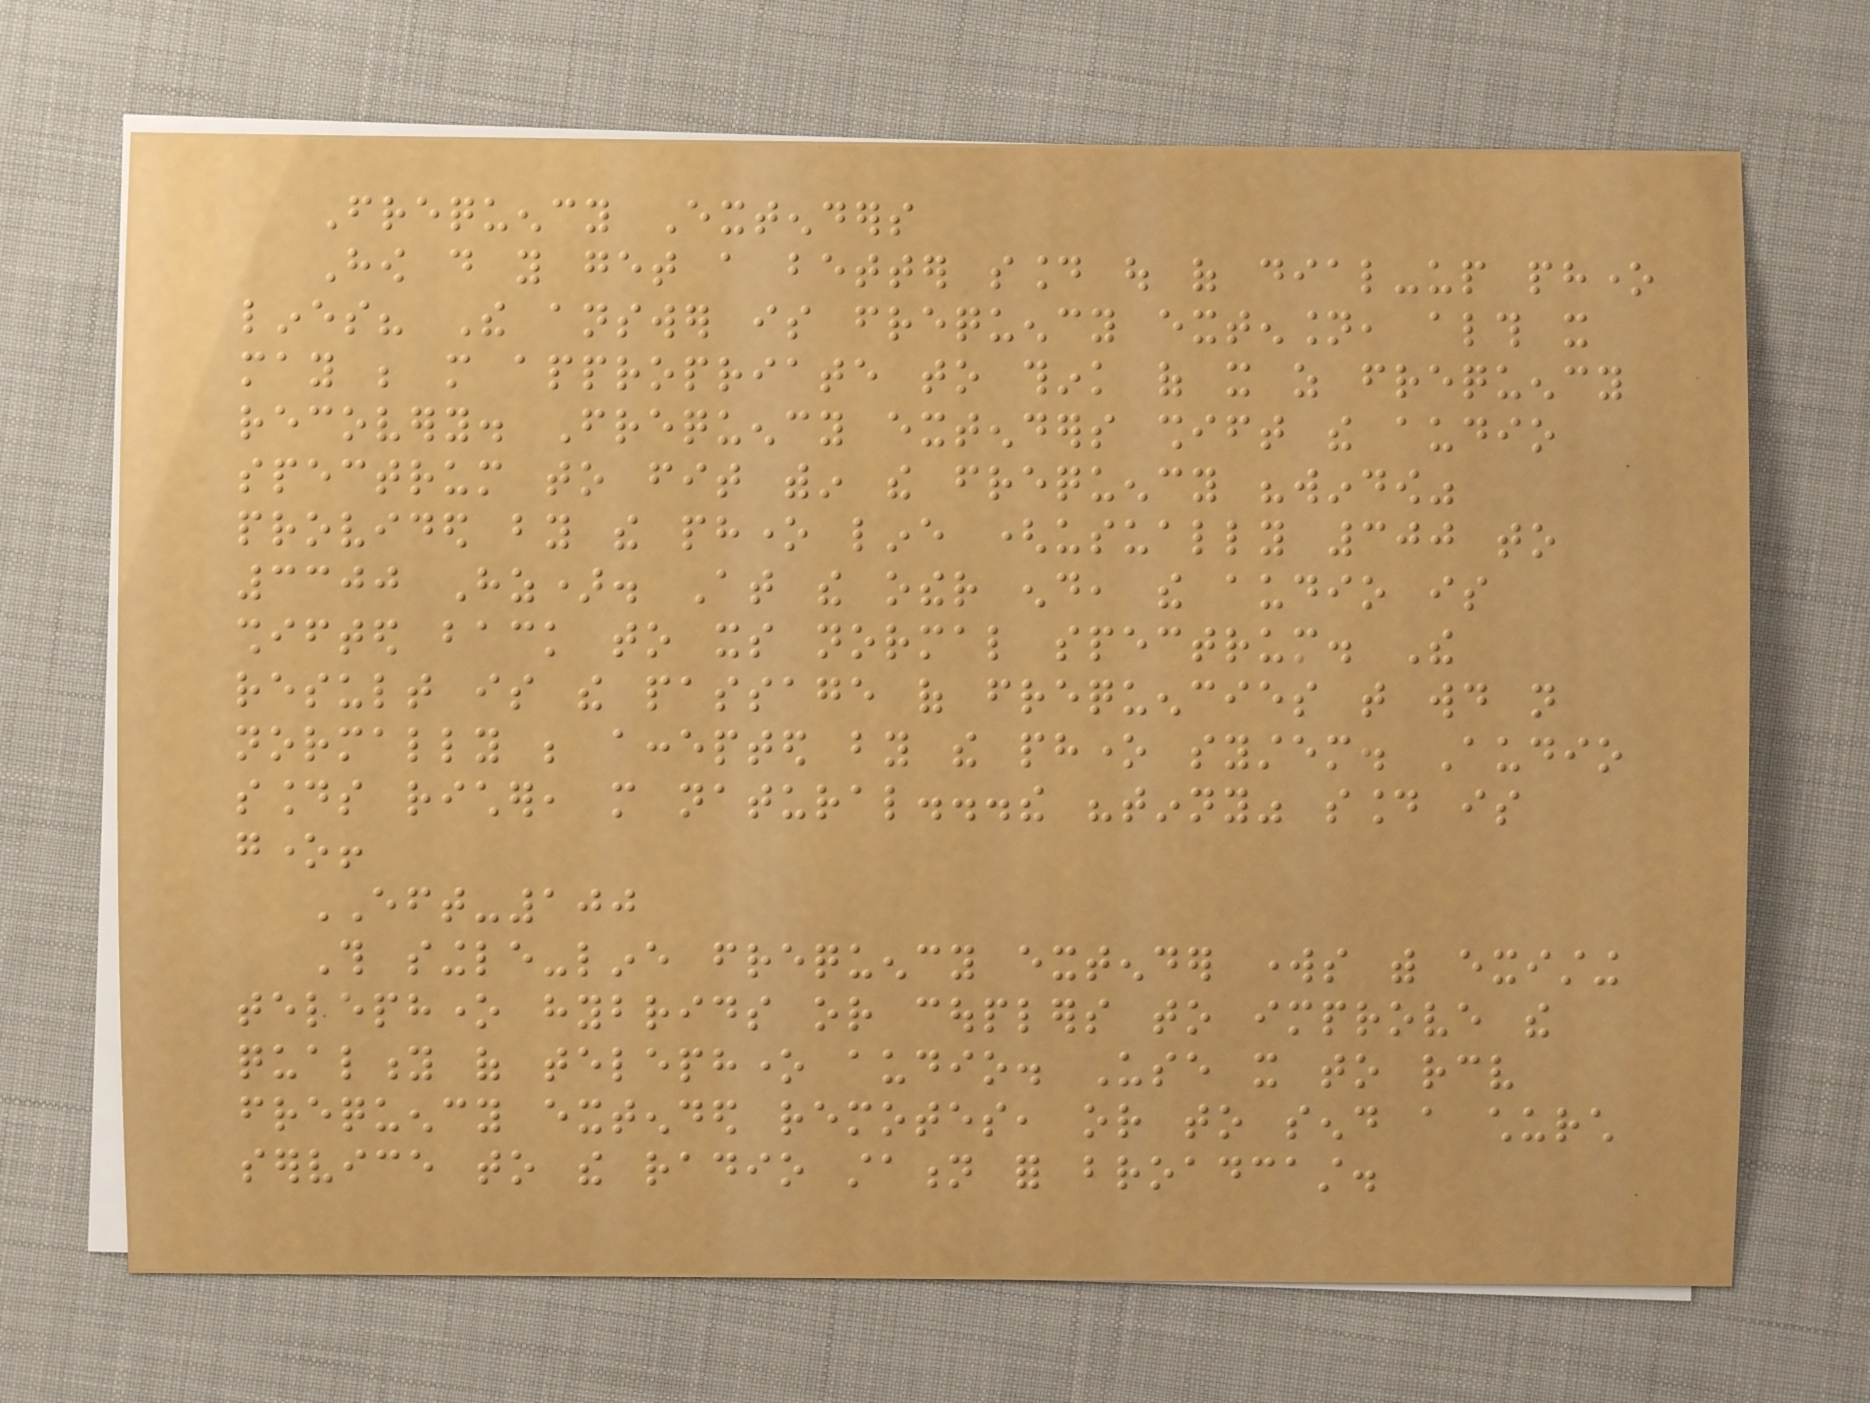Frequency Extenders
How do you get a better sound out of dial-up phone
lines? The answer is frequency extension, although it
may be more appropriate to think of it as frequency
recovery. Frequency extenders shift the audio
spectrum to fit within the frequency "window"
provided by the phone line (usually 300 to
3300 Hz). At the other end, the audio is
shifted back to its normal spectrum. The
result is the passage of frequencies that would not
normally be accepted by the phone system. Audio
sounds richer, more natural...the "tinny" sound is
gone!
EFT-100
This single-line frequency extender works with existing
telephone hybrids or couplers to improve the
quality of telephone audio. Use it to receive
frequency extended remotes, or to send a church
service to the radio station for broadcast.
